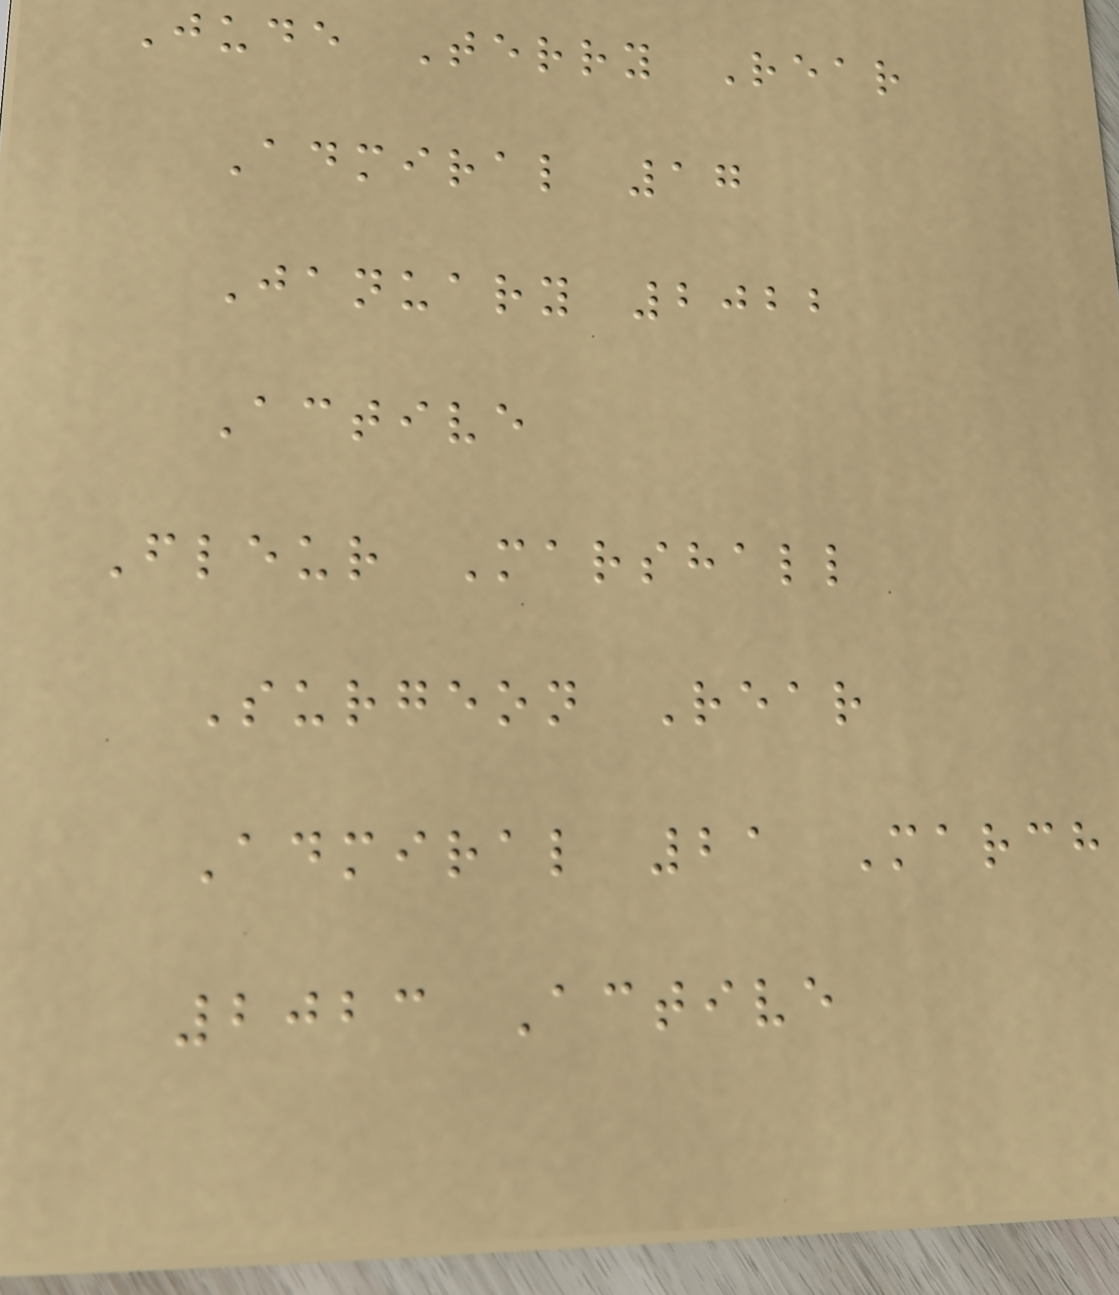Jude Terry Rear
Admiral 17
January 2022
Active
Fleur Marshall
Surgeon Rear
Admiral 21 March
2023 Active
